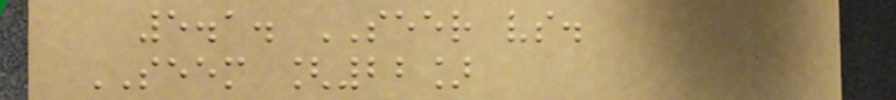5.1. SEER vs.
SEEM [22]
